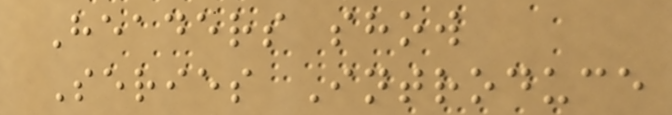Headers show
Series Introduce
